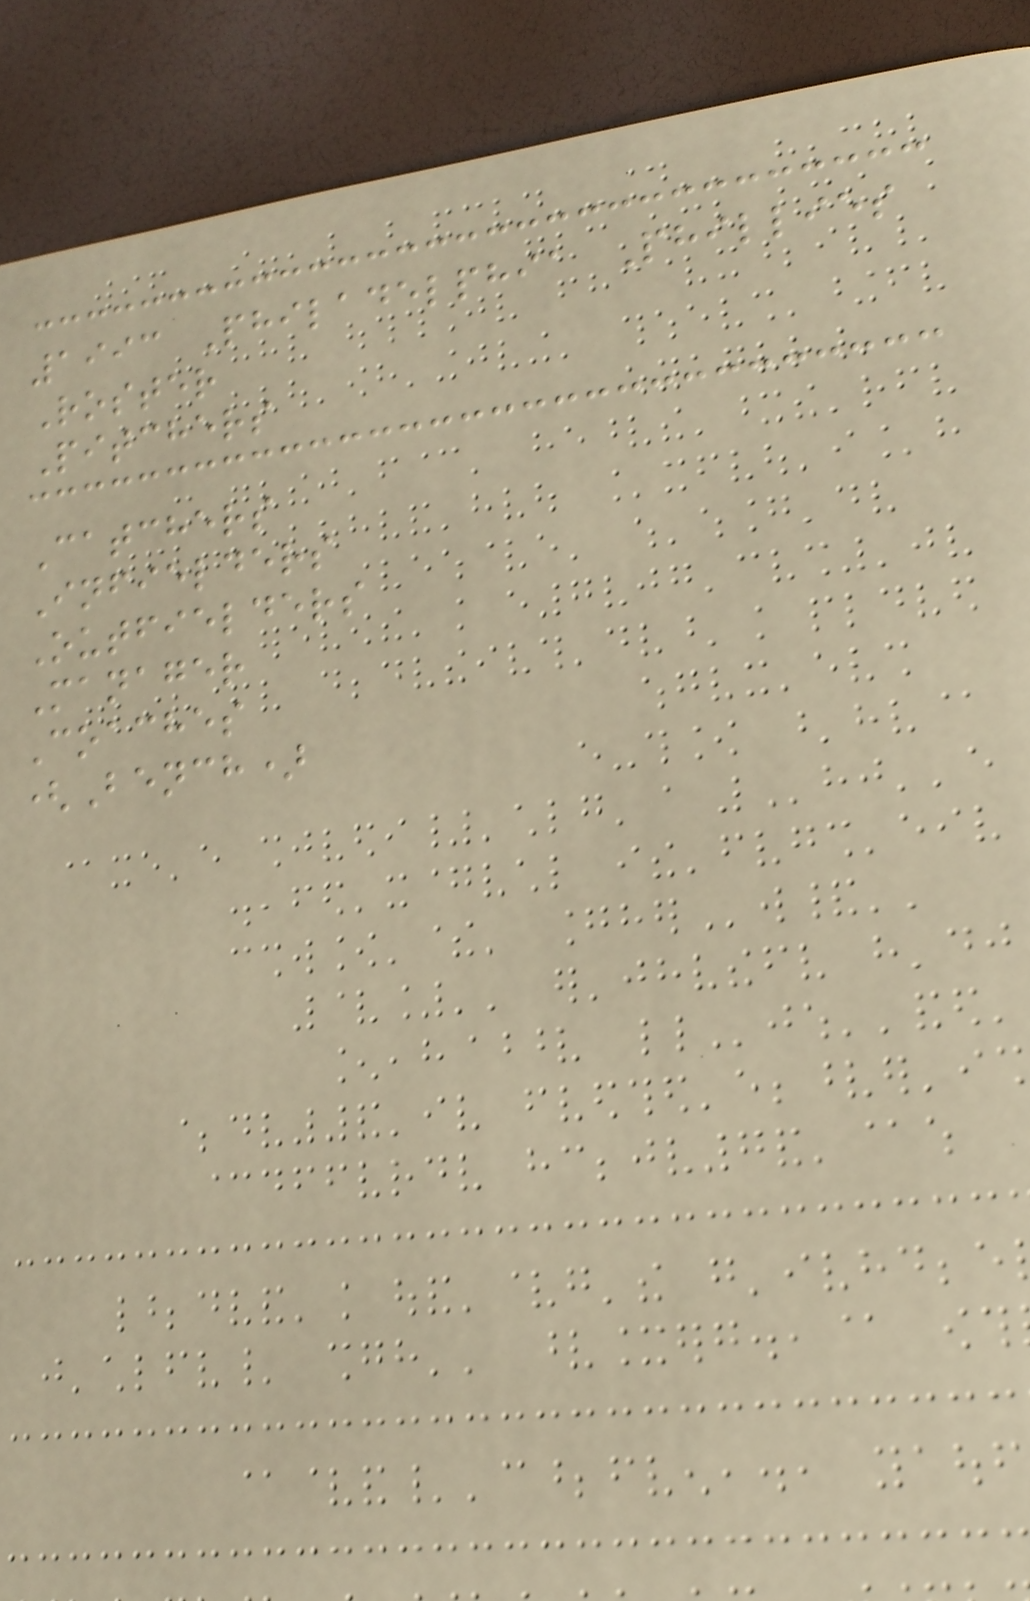1993 Philadelphia Phillies
Roster
Pitchers
Catchers
Infielders
Outfielders
Manager
Coaches
(Bench)
